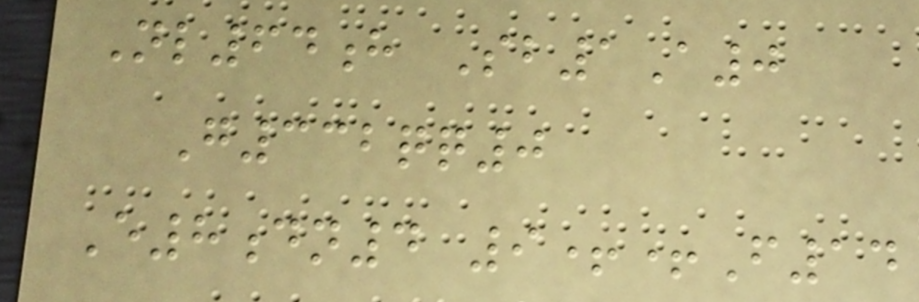Nl64h Sb1A0
G332qq0
E8dn4 9++F14
